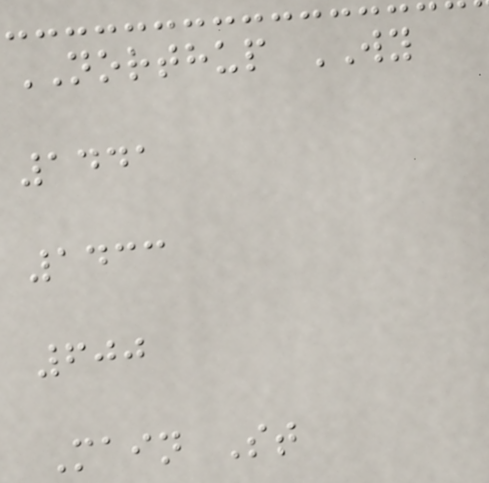NORTHUP WY
1441
1433
600
Main St
